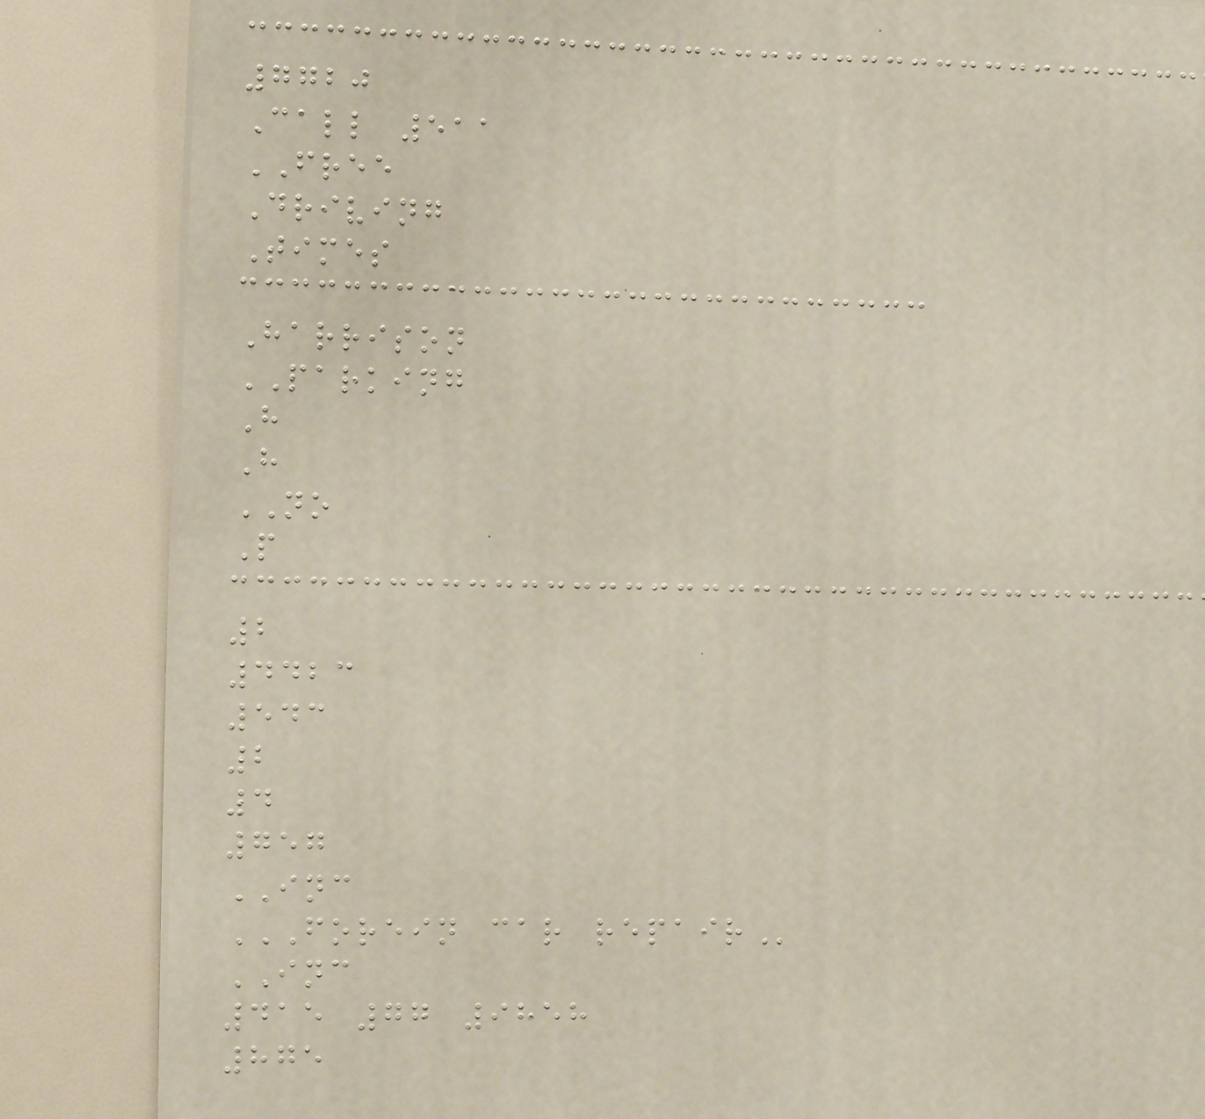7720
Call 511
FREE
Driving
Times
Harrison
PARKING
H
H
NO
P
2
4423
543
2
4
757
INC
FOREIN CAR REPAIR
INC
415 77 9858
875
